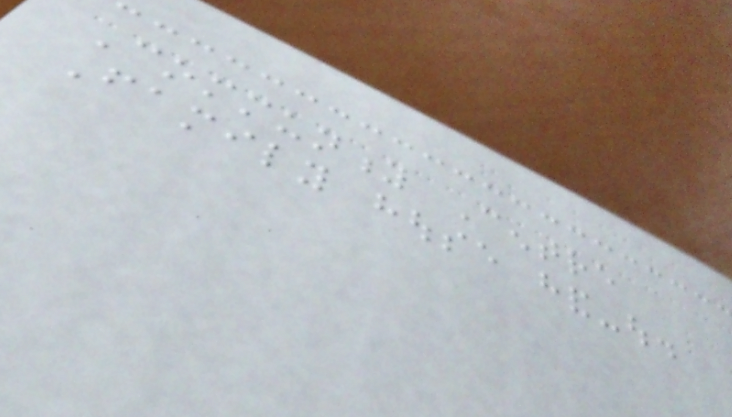Community Centre
Family house hand-out.
